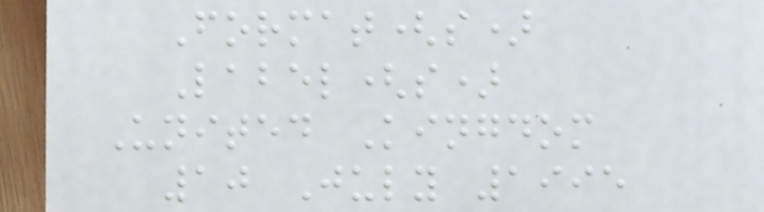Format(s)
Label(s)
United Kingdom
10 July 1995
